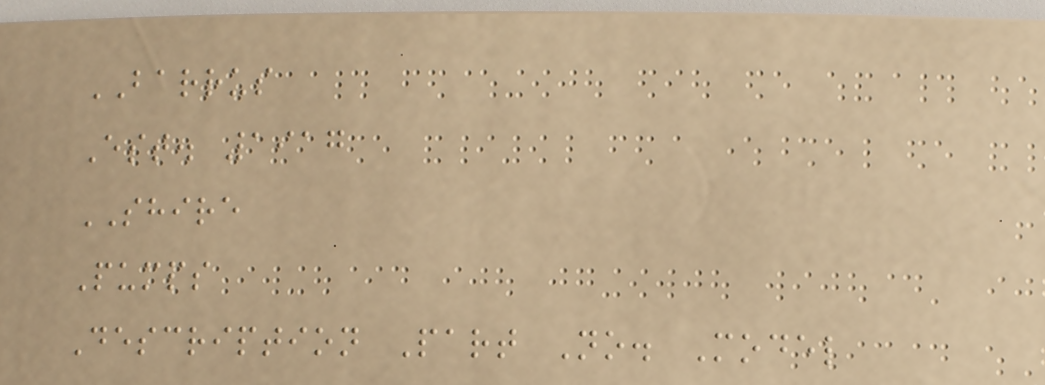BARRUS
Est. 1917
SHIRE
Pumps
Description Part No. Model
